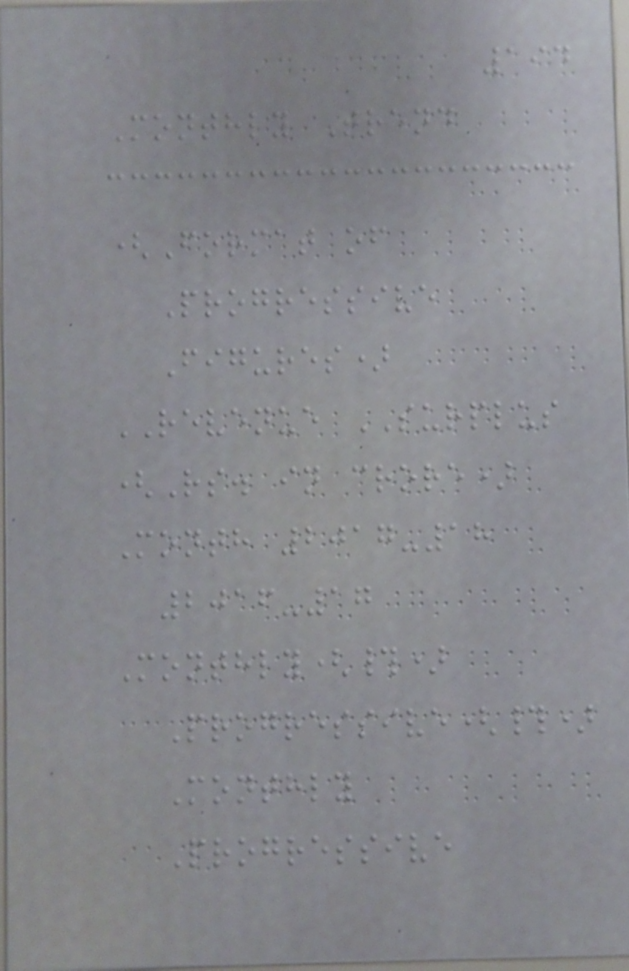194
Monthly Trend
(Format of
Progressive
Figures)
REVENUE SURPLUS
(Rs. in crore)
Month 2017-18
2016-17
Monthly(#)
Progressive(#)
Monthly
Progressive
